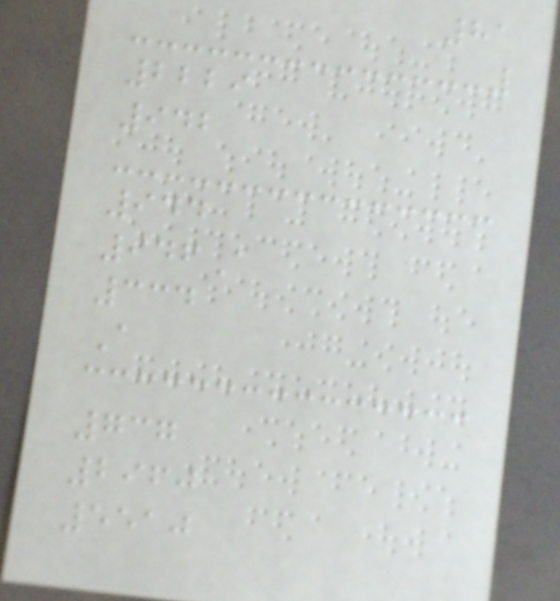81
2229
942
944
946A
334
A
737
2960
5510
